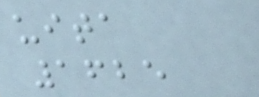uita
1625
